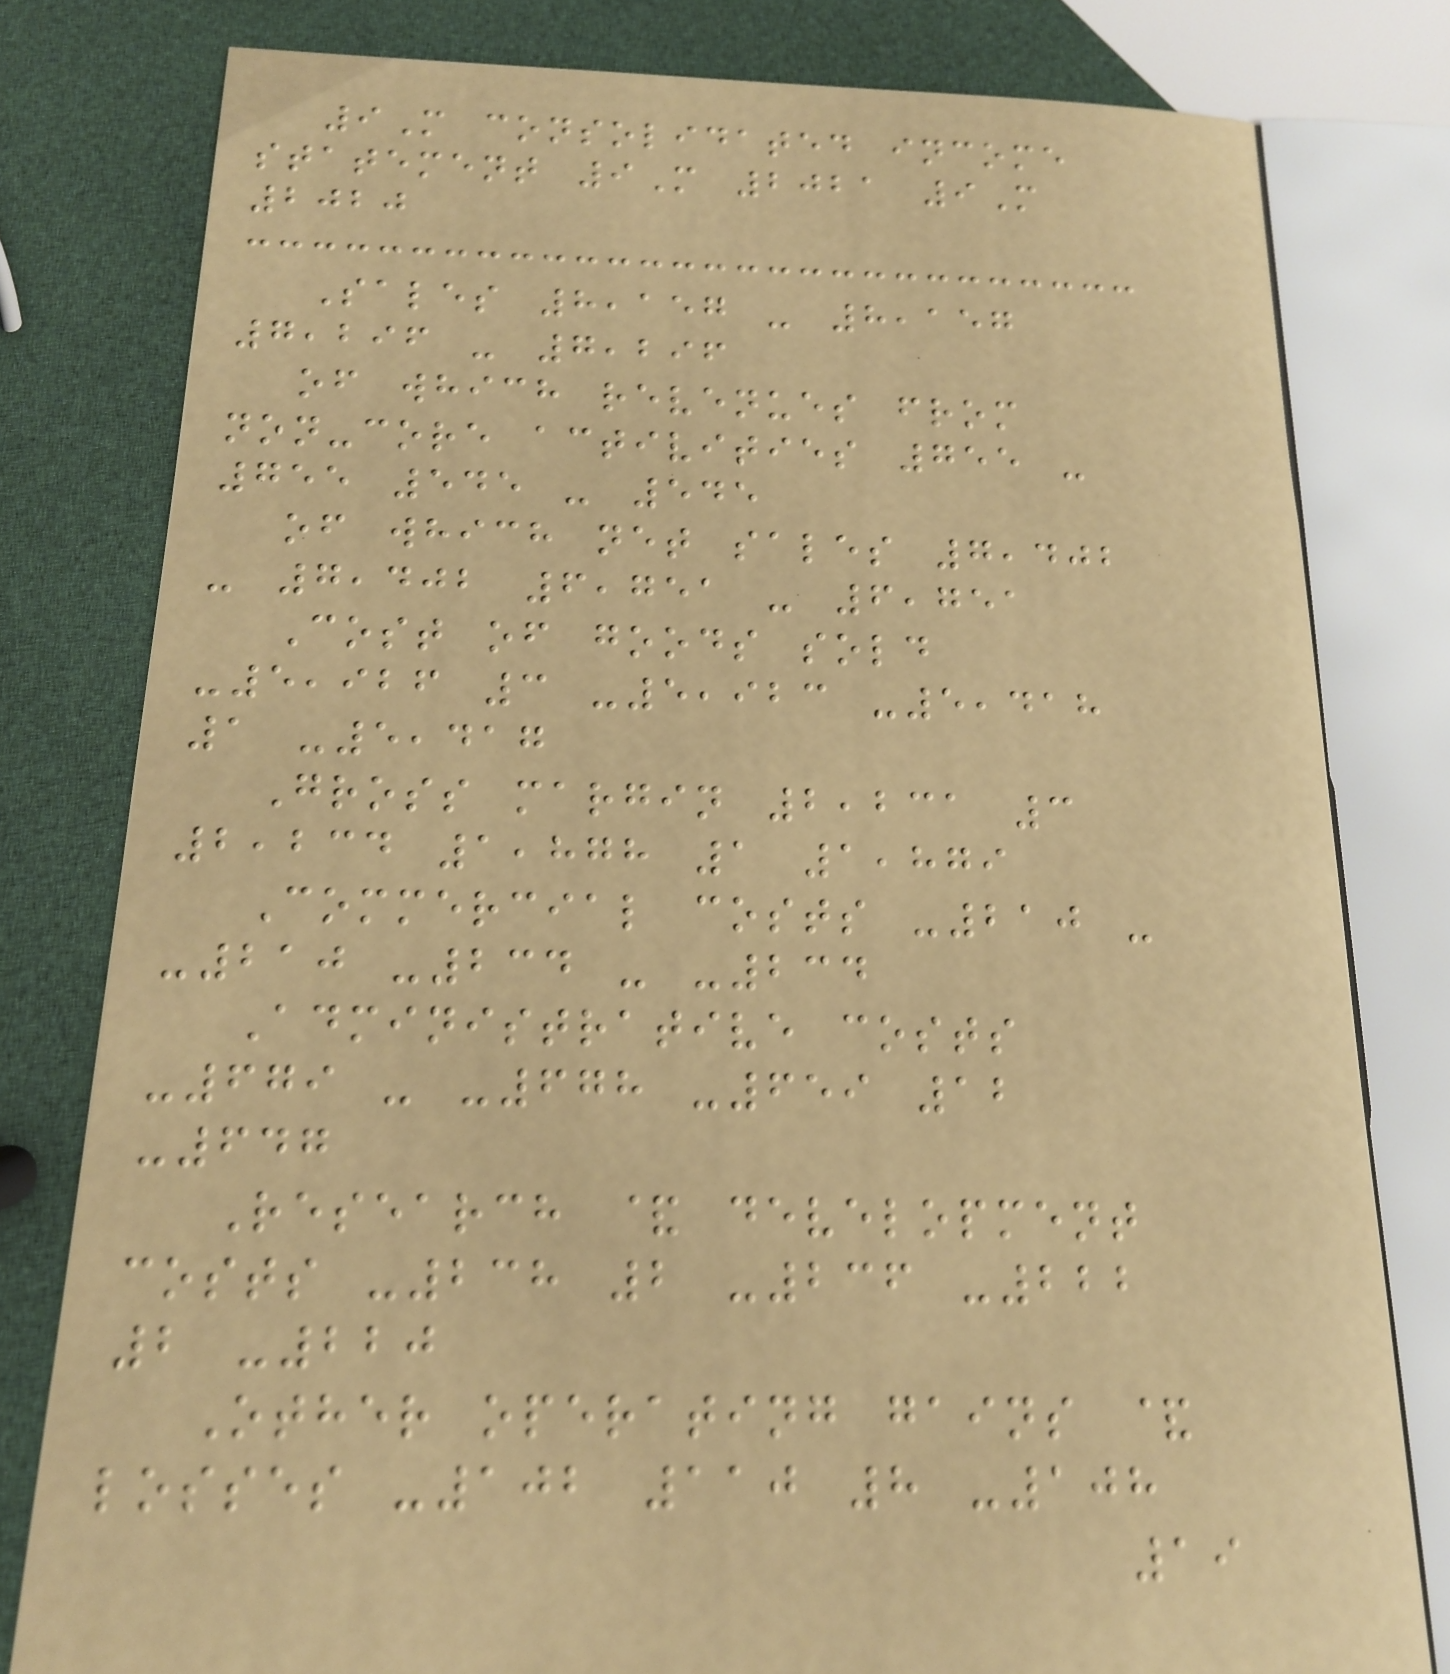9M consolidated income
statement 9M 2021 9M
2020
Sales 8,157 - 8,157
7,296 - 7,296
of which revenues from
non-core activities 755 -
755 545 - 545
of which net sales 7,402
- 7,402 6,751 - 6,751
Cost of goods sold
-5,926 3 -5,923 -5,418
1 -5,417
Gross margin 2,231 3
2,234 1,878 1 1,879
Commercial costs -210 -
-210 -234 - -234
Administrative costs
-679 - -678 -659 12
-647
Research & development
costs -238 2 -236 -222
2 -220
Other operating gains &
losses -102 110 8 -108
19
